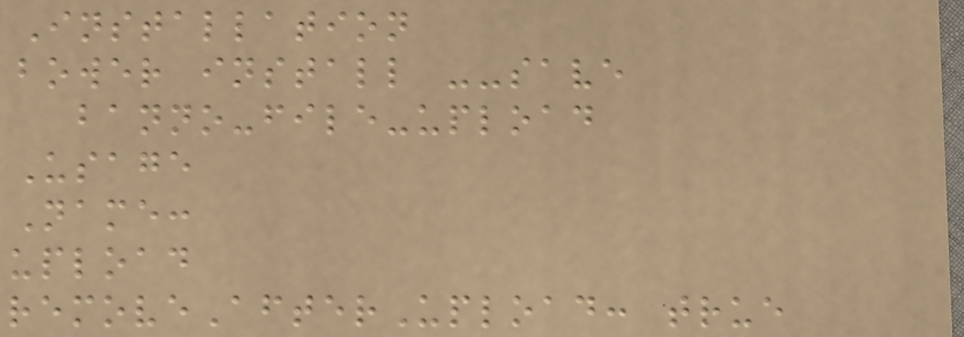Installation
bower install --save
banno-file-upload
Usage
Name:
upload
removeAfterUpload: true
